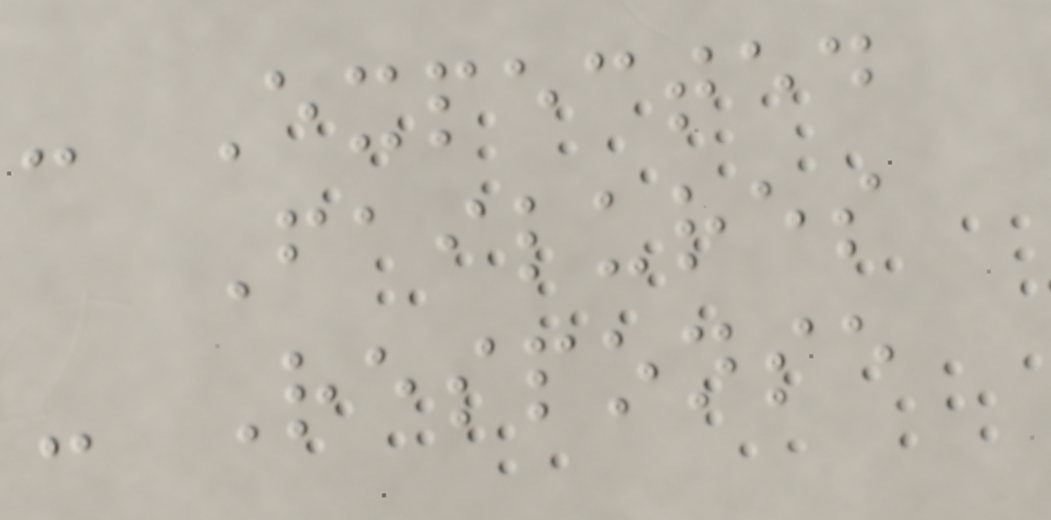- Expected
Failures
- Response
